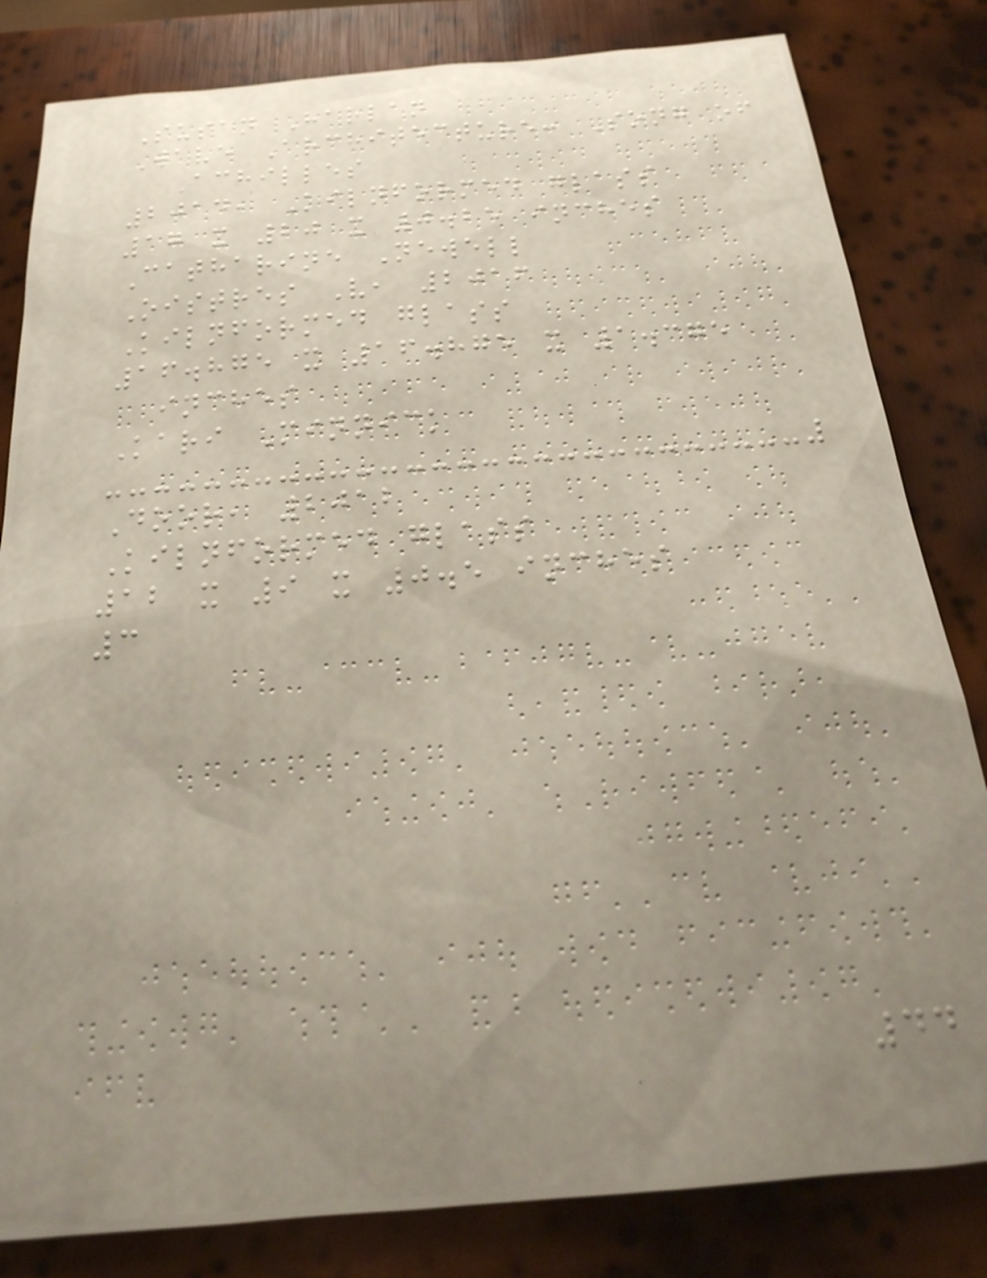Susan Harlan
Wave Architecture: Song of
Achilles
2014, Kilnformed glass
17 x 20 x 0.25 inches
Catharine Newell
Oistres V, 2016
Kilnformed glass
16.875 x 16.875 x 1.375
inches
Kari Minnick
Door, 2012
Kilnformed glass
12 x 9 x 0.5 inches
3
44
